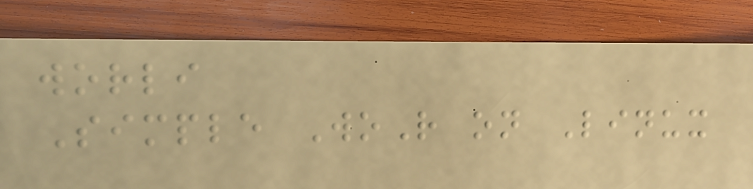worli
Simple WoR on Linux
